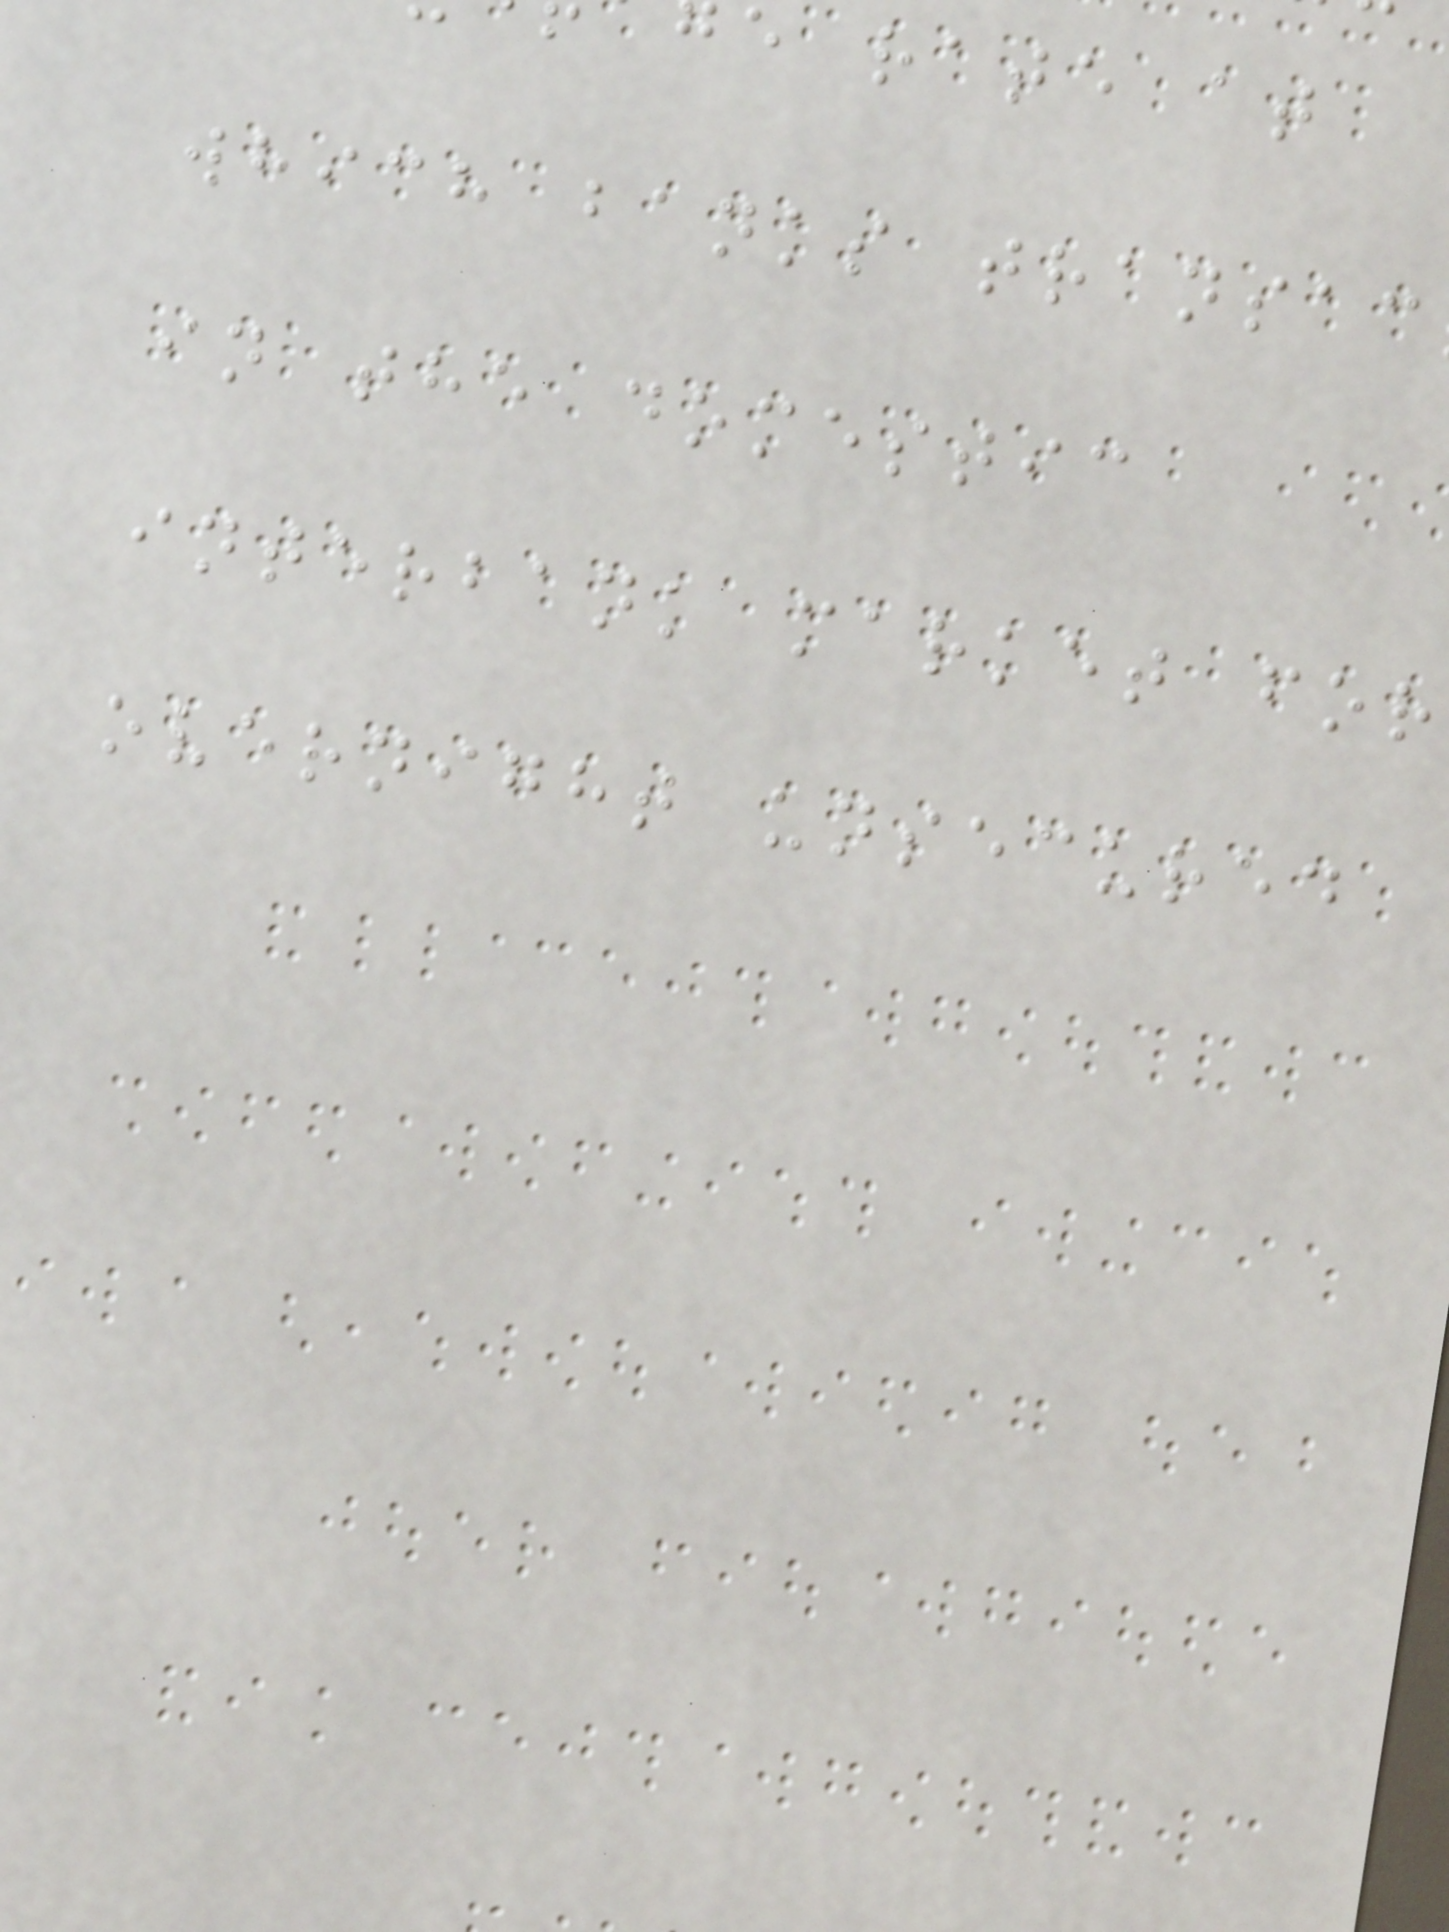e rate at
which banks transac
in the domestic
interbank market for
overnight unsecured
